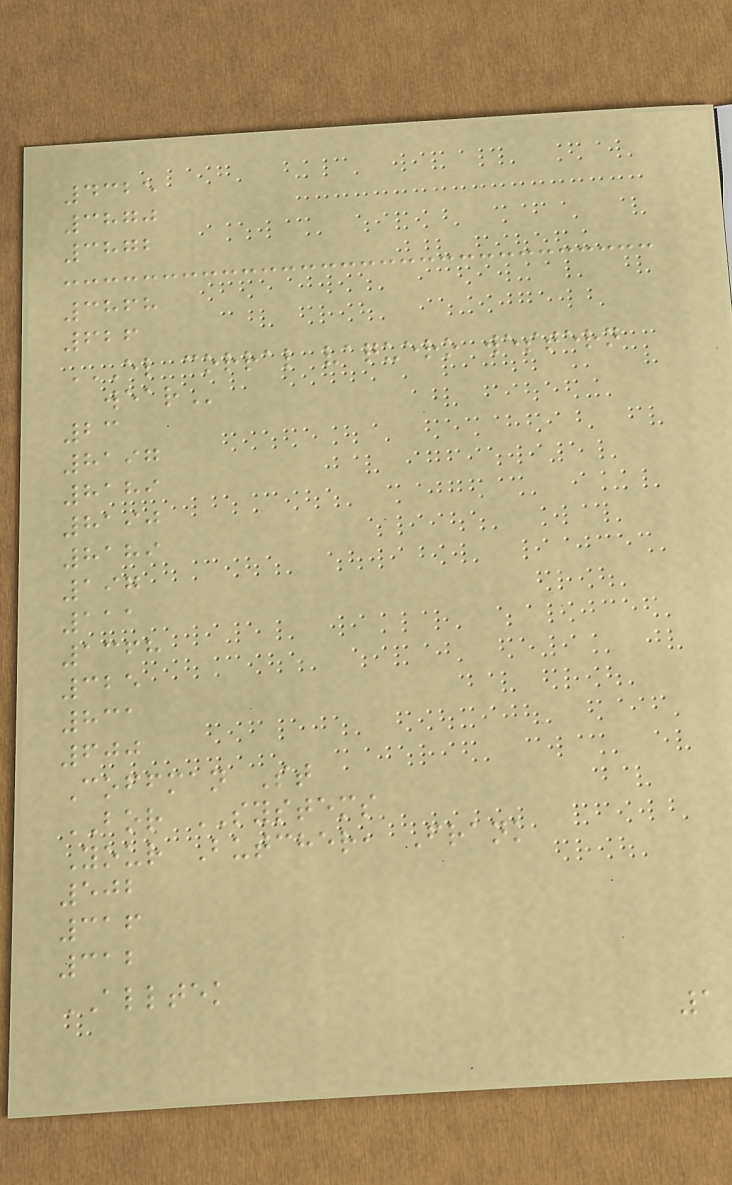4325
3870
3872
3868
626
EL CORRAL VAQUERO WESTERN
WEAR
23
8197
8189
8190
8189
197
111
1368
325
831
600
Coffman St
BOR SYSTEMS
Your Butcher, Frank
502
316
312
ALLTEK
1
